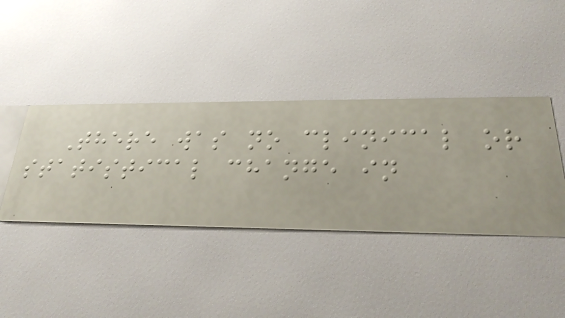There was no clinical or
statistical change in
